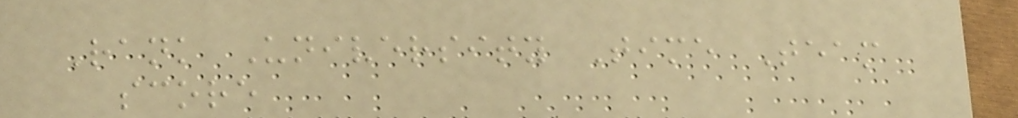Rank University Time Team
score
